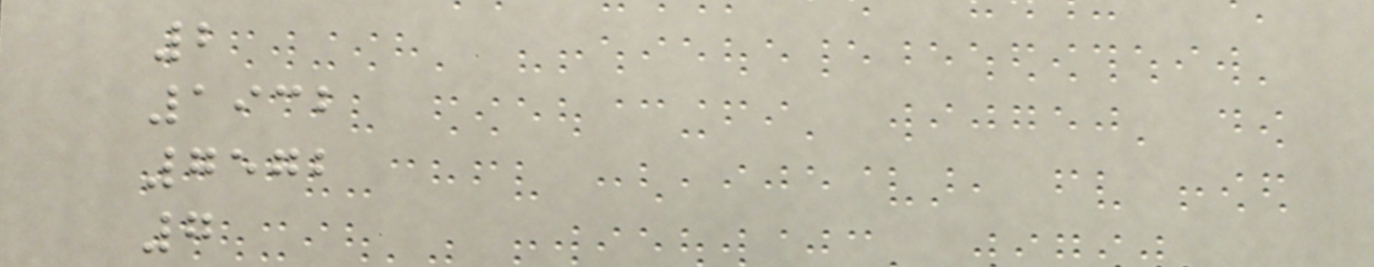2
1932
7572
7
